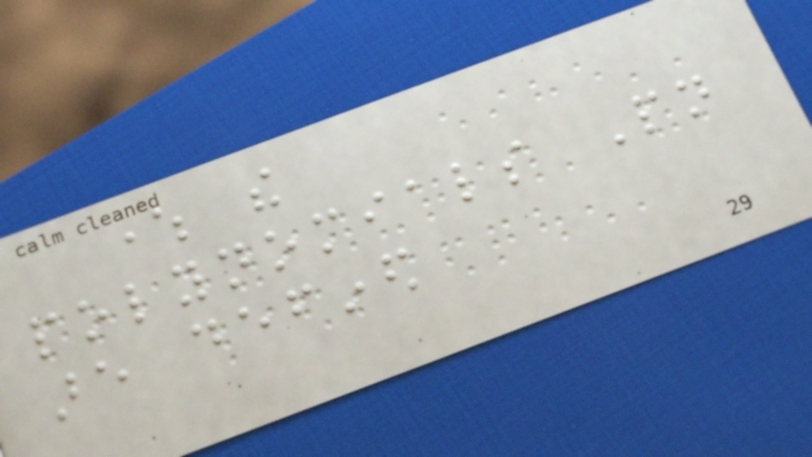where the
polynomials Pn
are defined
